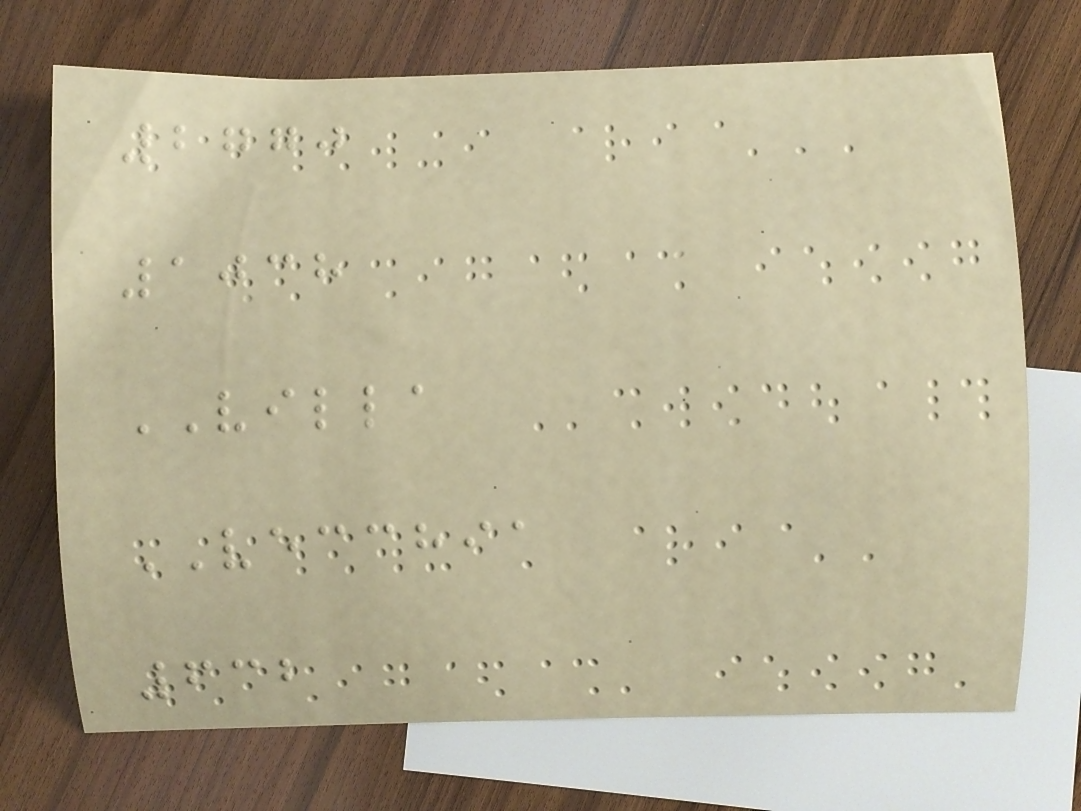2770
1038
VILLA
VECCHIA
632
